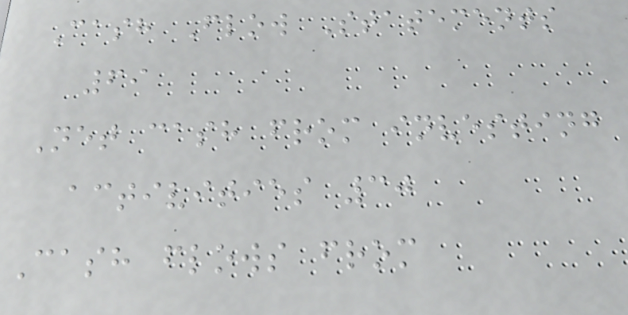Cash Flow Statements
69
Net cash from investing
activities 30
Cash flows from
